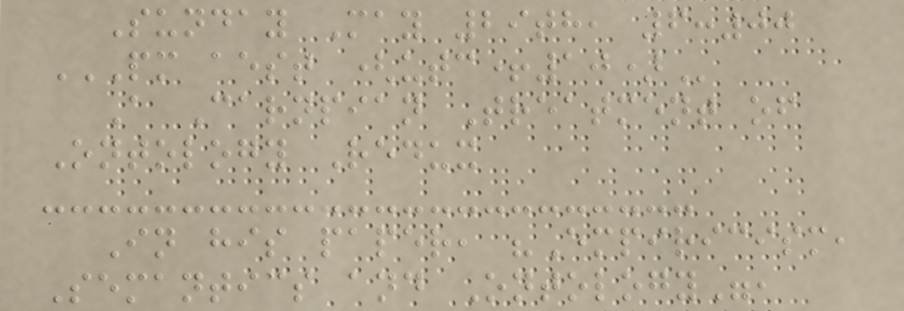Sunday May 29th, 6:00
PM AEST (UTC+10)
A Carnpian Treatment of
Ontology Redux
In his paper, "Empiricism,
Semantics and Ontology",
